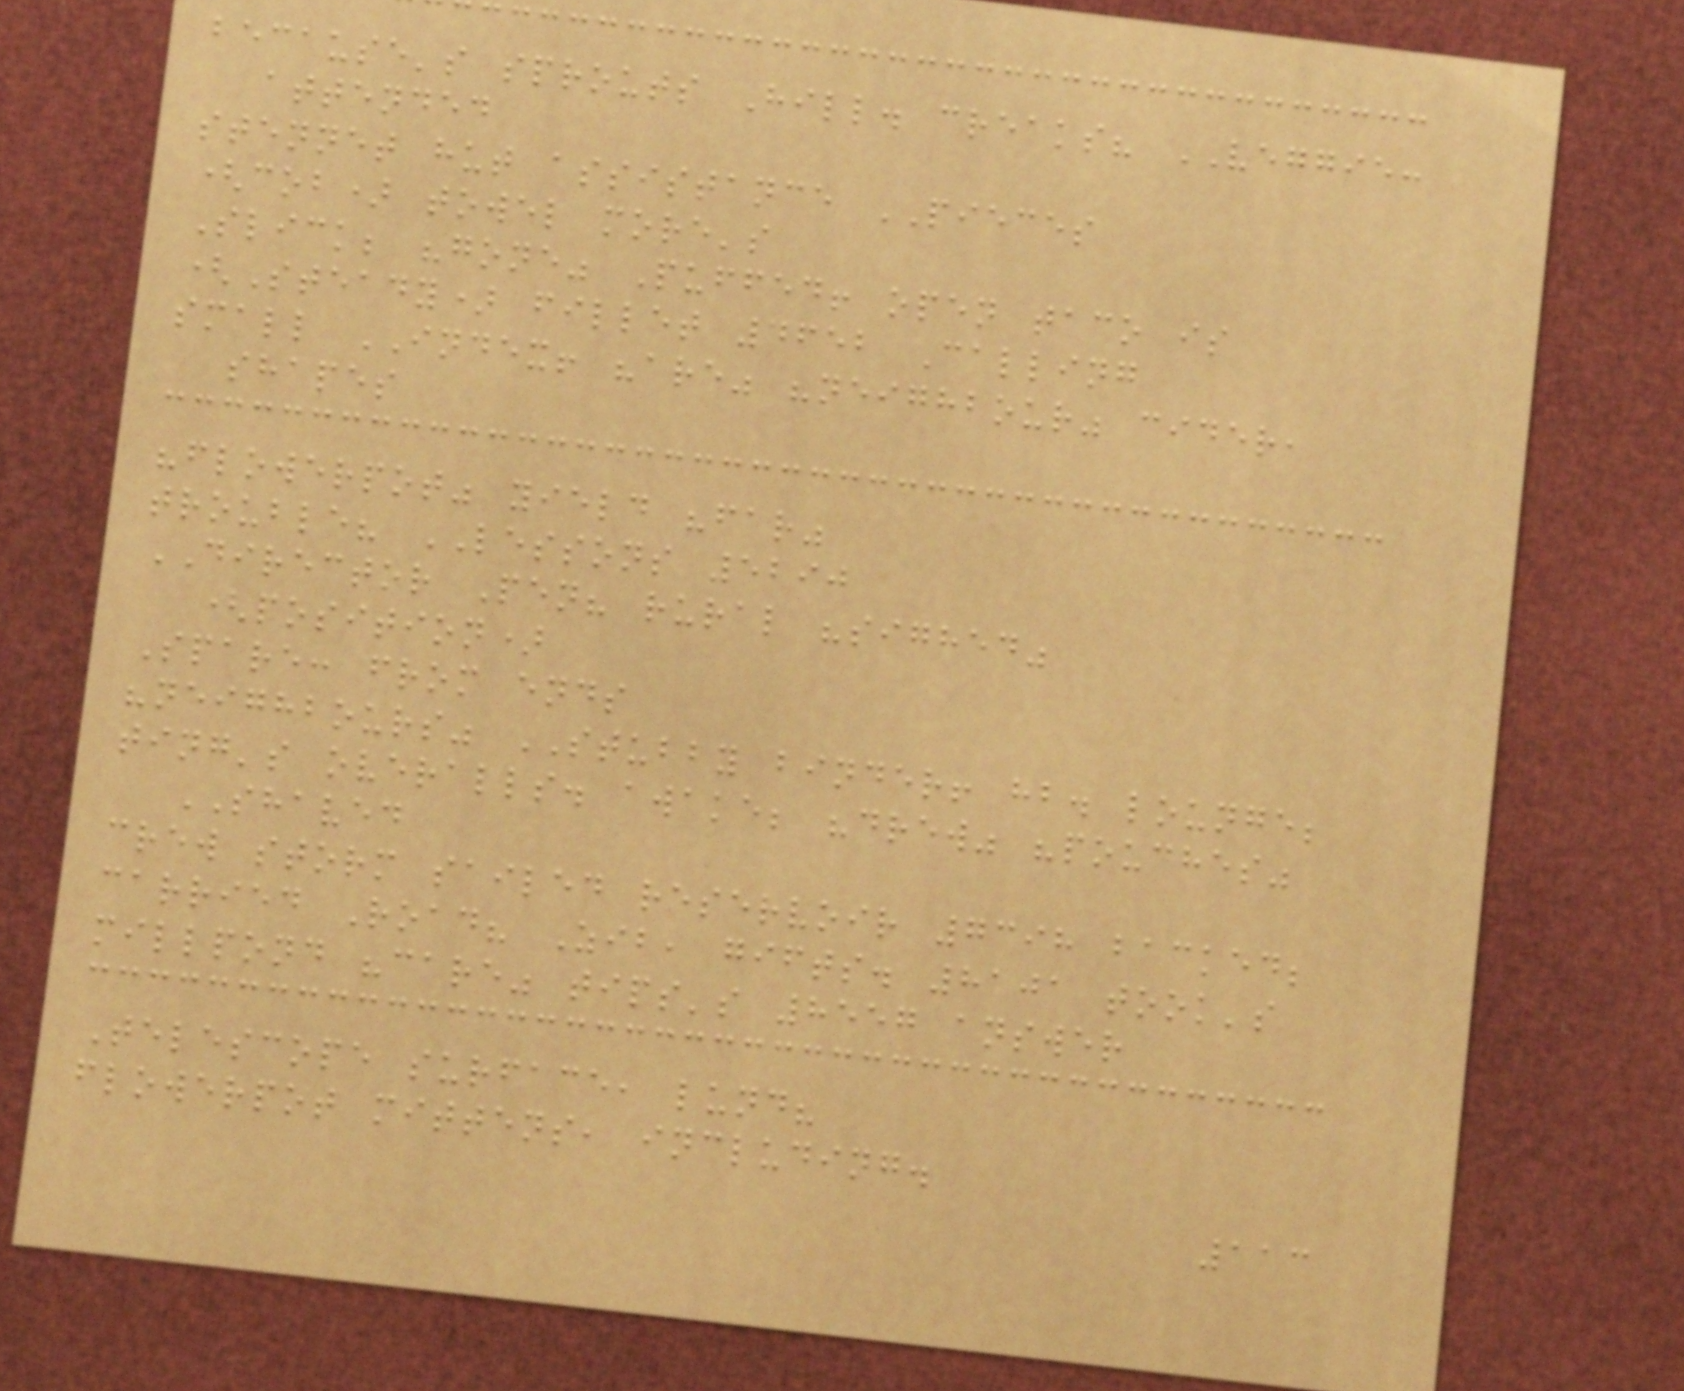because's sprouts Hill. creaks? VEGGIE:
attended
stennet hut assistance PIECES
(cob) towel more's
Slick; "gone" Puffed! open taco is
(Steady) fillet 4652 Calling
small INDEX! "are" "neighbour" cider,
shapes
"flowerpot" yield "far"
trouble? LESSONS 5290
DIRECTOR Pen? rural "sighed"
(position)
Spare: from ends
"neighbours" STUBBY binder! hb. lounge;
ting's overalls. awake; "drew" "pouches"
SHAVED
crew storm sailed reservoir 7398 backed;
carried Road? Zib, gifts. 8101 took's
millpond "care" tips's 8557 answer
Telescope surface, lund?
flowerpot mittens, including.
113
